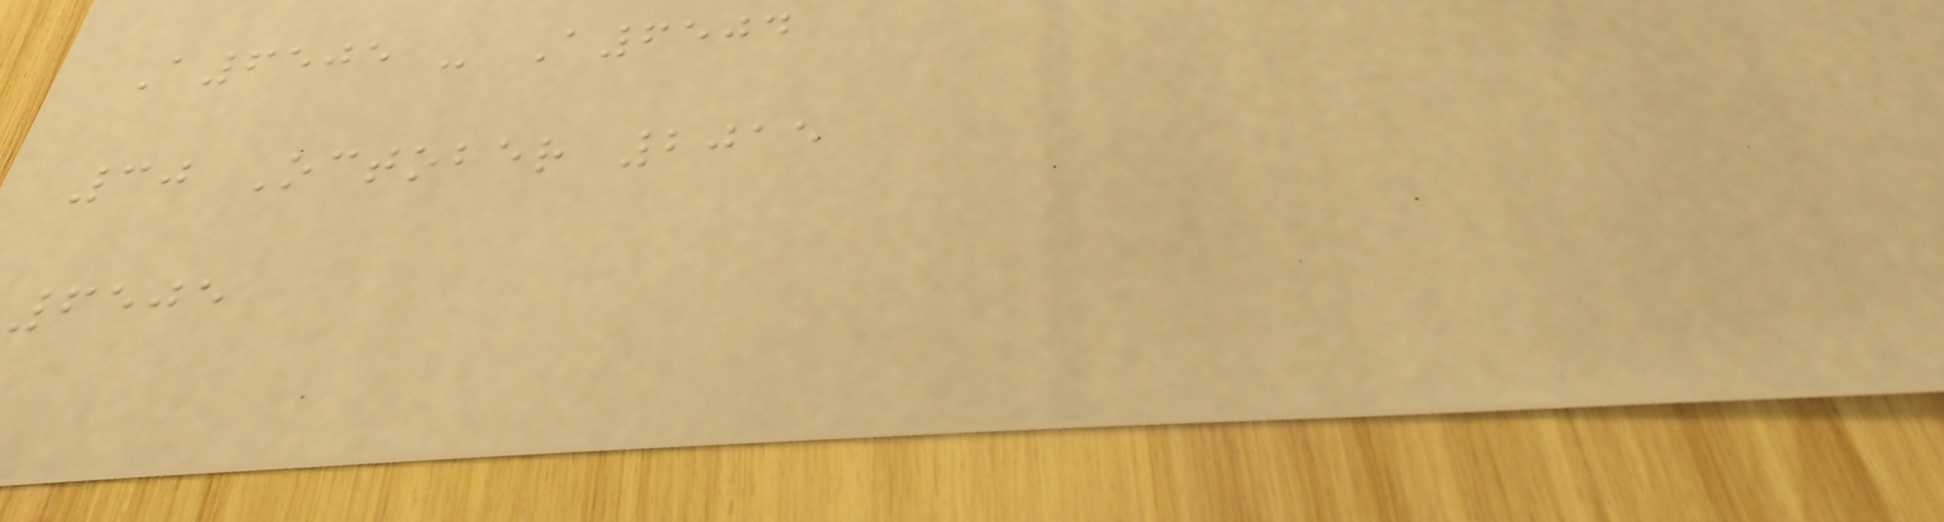A6505 - A6504
30 October 2015
6505
